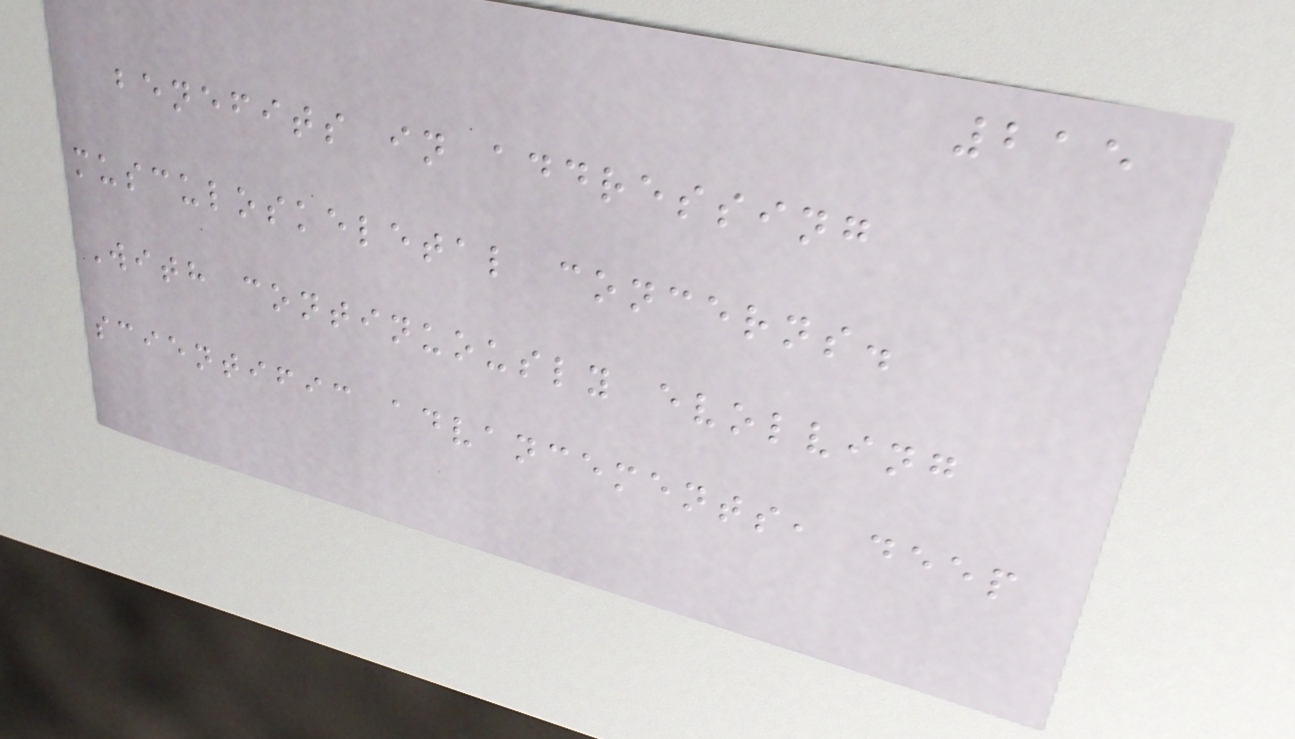215
benefits in addressing
musculoskeletal concerns.
With continuously evolving
scientific advancements, deep
